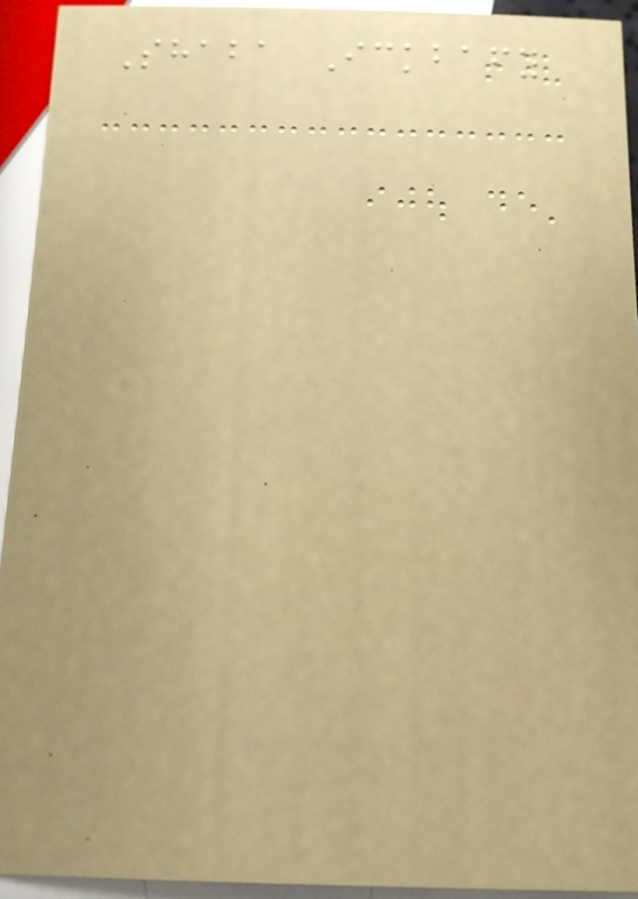Shaba Ickbafy
